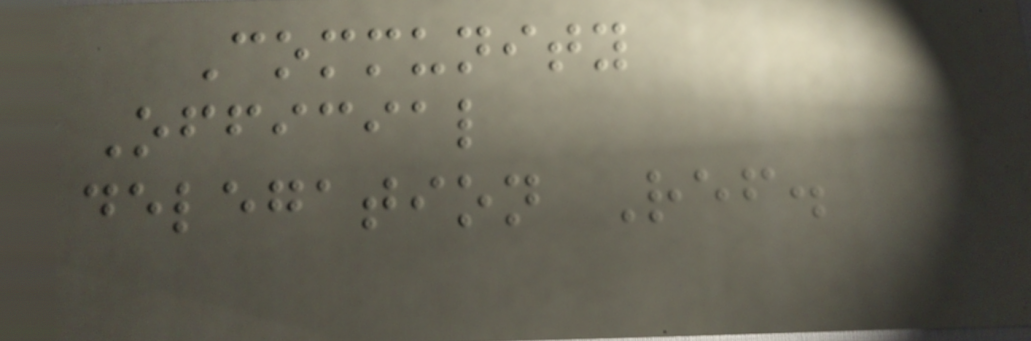Community
Official
delegation Ref.
